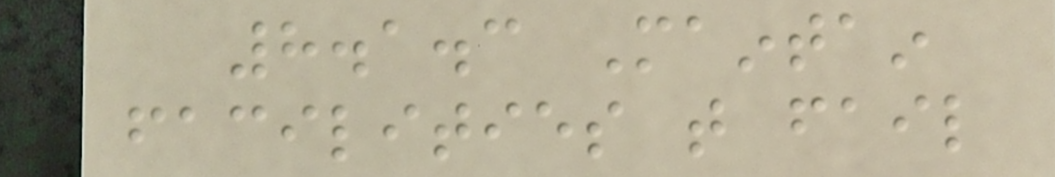8.1.3 Maintain
facilities that fail
